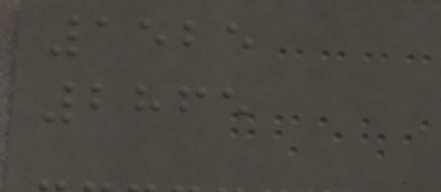1525
2865
